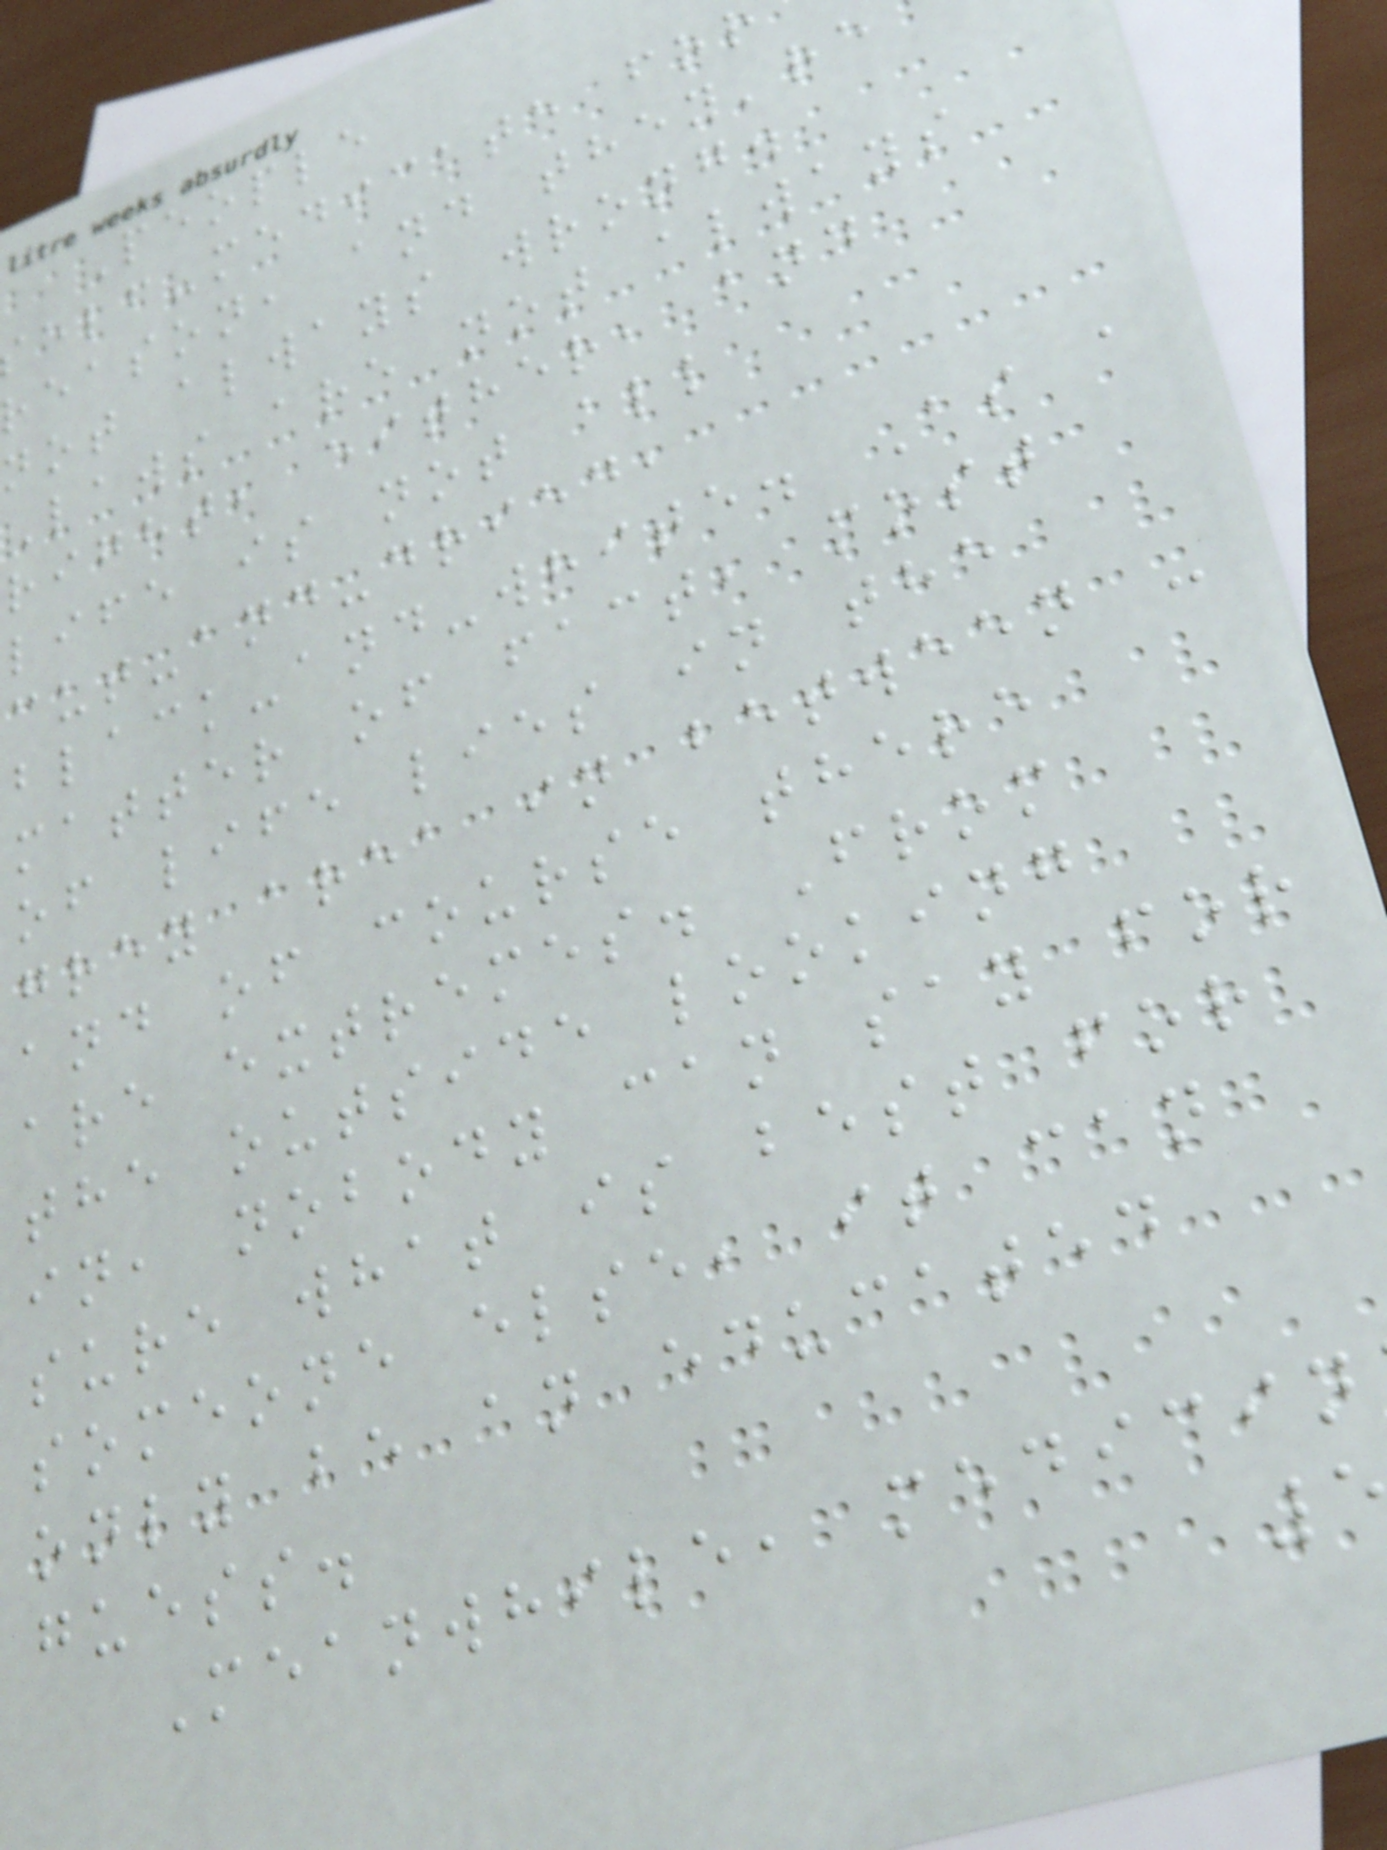People
elf-medicate for
reason, and they're
not always wrong.
Laws are not always
right, either, and
life is not all
cut-and-dried,
black-and-white. As a
matter of fact, most
of life lies in the
grey area in between -
and of course there
are extremes. From
the outside looking
in, nobody can say for
sure what is best for
someone else, it can
only be an educated
guess.
Meanwhile, medicin
